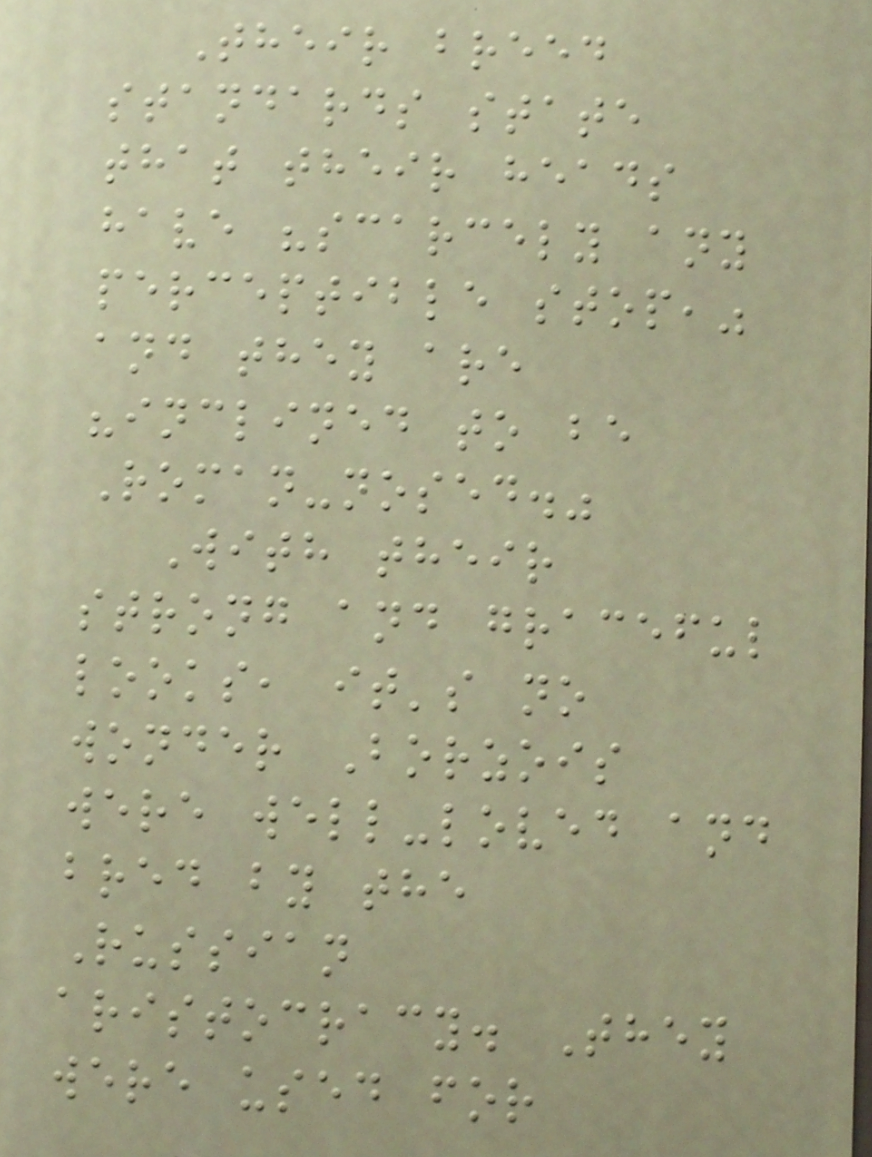Their breed
standards state
that their heads
have "scarcely any
perceptible stop,"
and they are
"inclined to be
Roman-nosed."
With their
strong and graceful
looks, it's no
wonder Borzois
were well-loved and
bred by the
Russian
aristocracy. They
were used for
